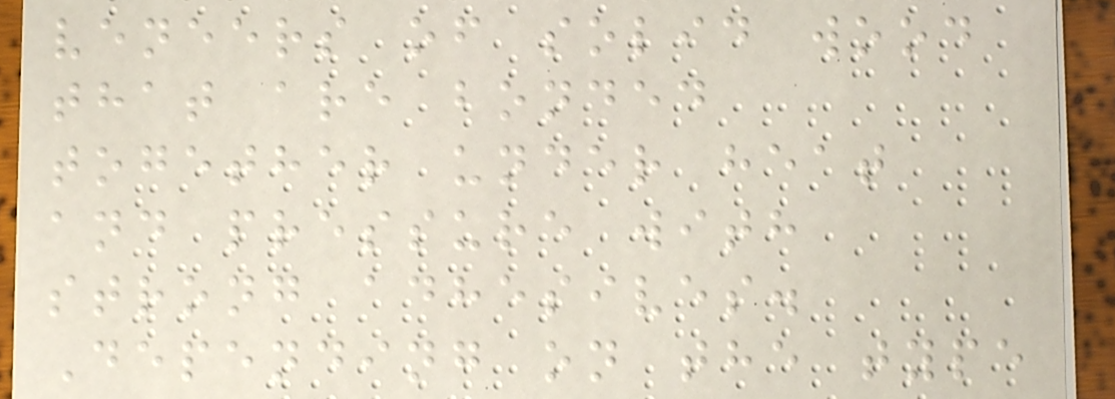veneers of solid wood
that are bonded
together under heat
and pressure with
strong adhesives.
Depending on the type
